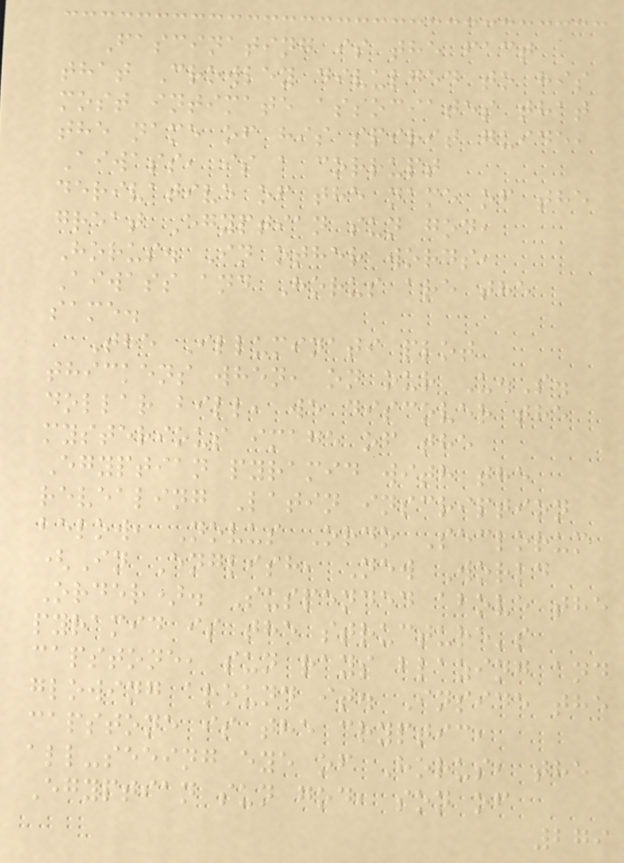Fascinating is the fact
that Crowley divulged to his
most intimate associates that
the name of his spirit guide,
Aiwass, is a corrupt
derivative of the name of the
great Egyptian sun god,
Horus. In other words,
Aiwass and Horus are the
same.
The Illuminati plot
thickens when, on our U.S.
dollar bill, we discover the
mysterious image of the
Egyptian pyramid with the
revealing Latin inscription
below, Novus Ordo Seclorum
(In English, New World
Order). Suspended above the
pyramid is the structure's
capstone, sun rays blazing and
glowing around it. Inside the
capstone is the cryptic,
all-seeing eye of Horus, the
Egyptian sun god, son of
279
